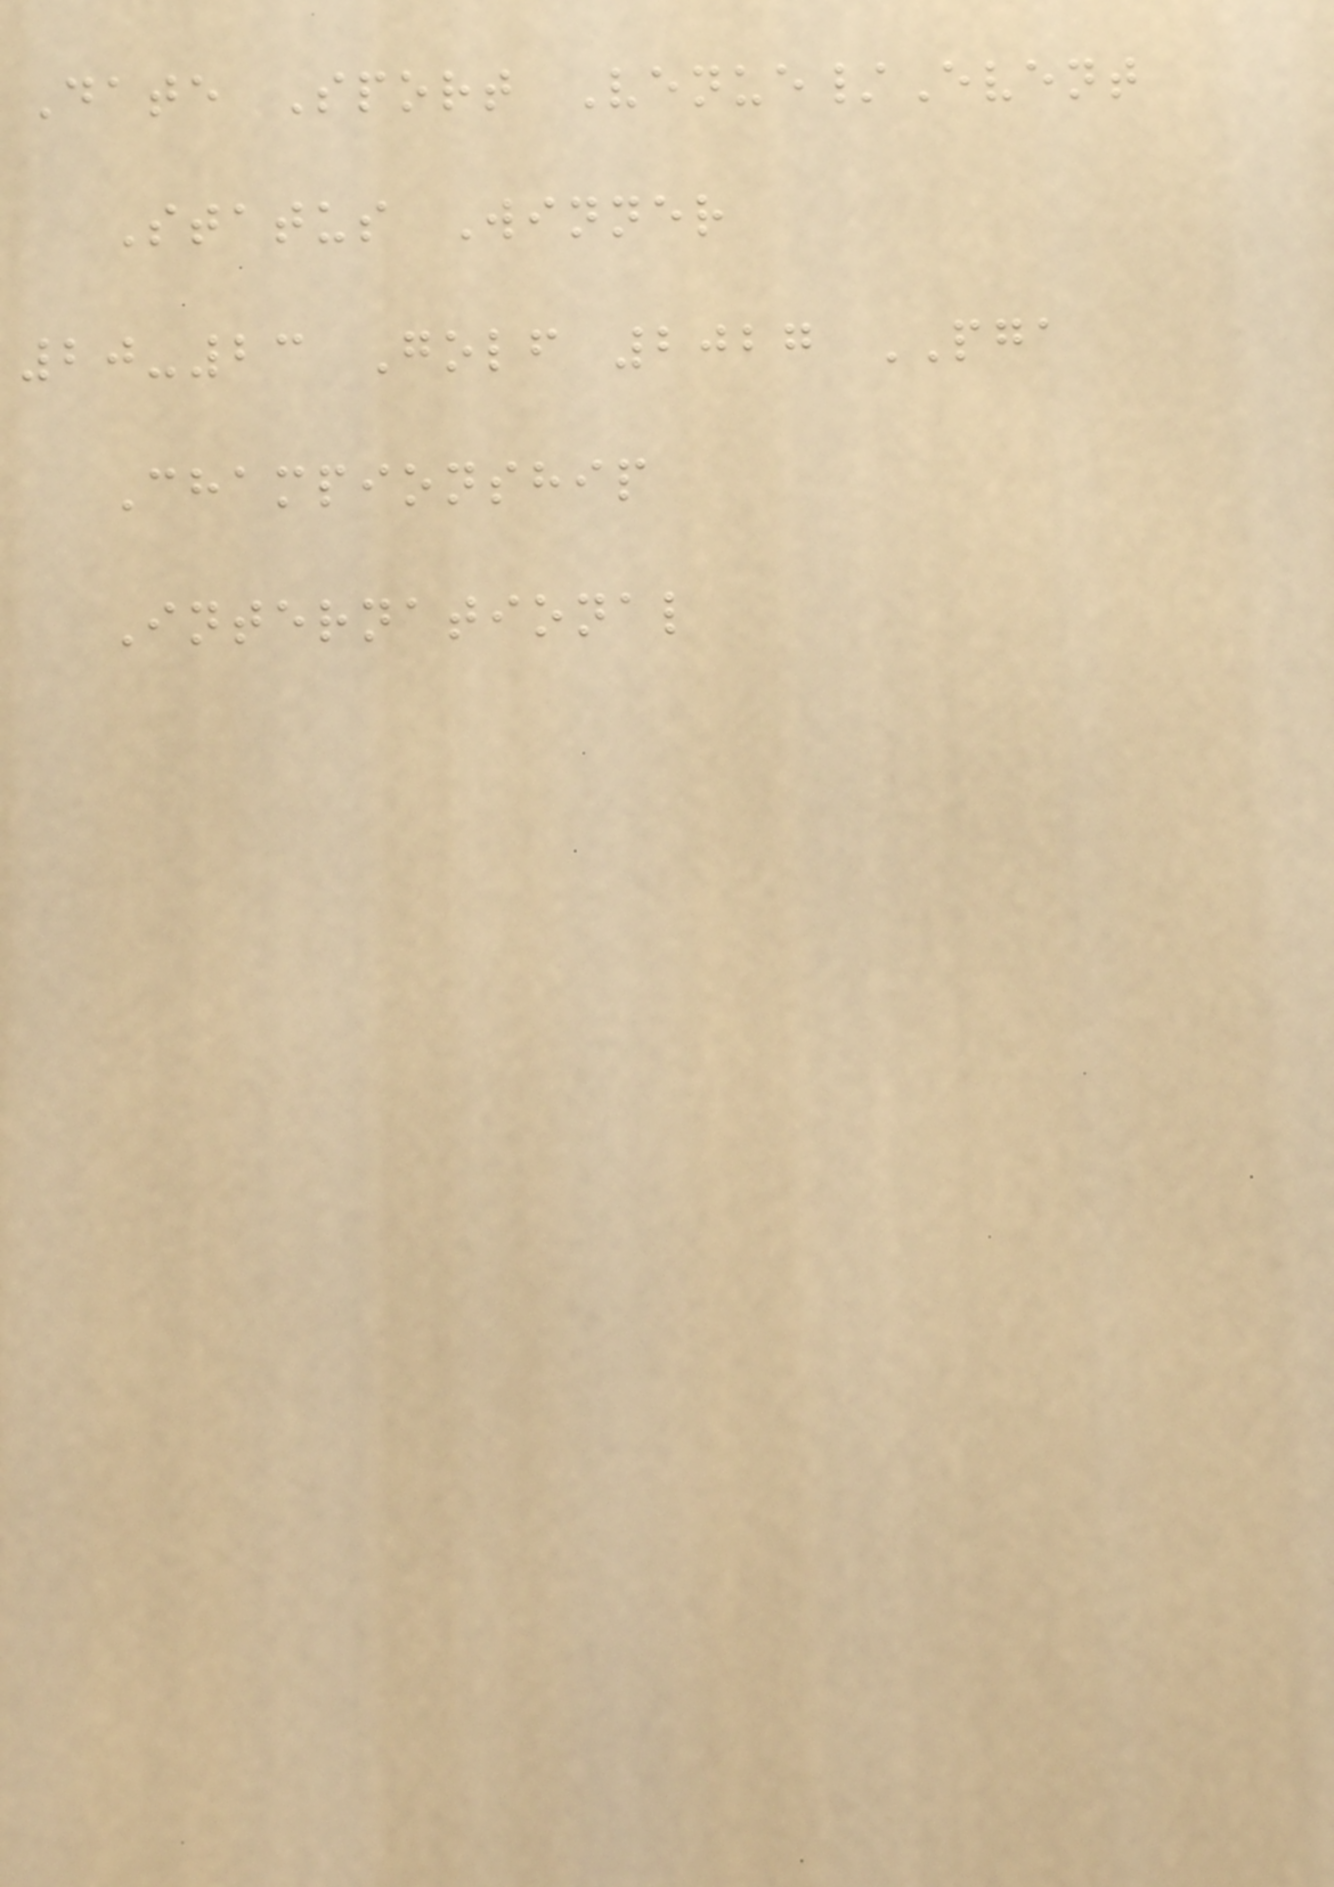Date Sport Venue/Event
Status Winner
20-23 Golf 2027 PGA
Championship
International
